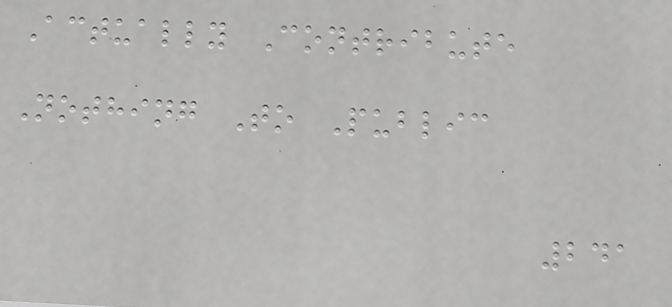Actually Contribute
Nothing To Public
241
